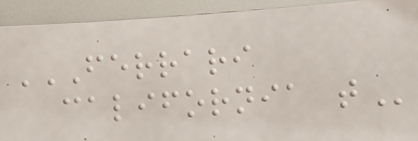FERRARI
CALIFORNIA T
